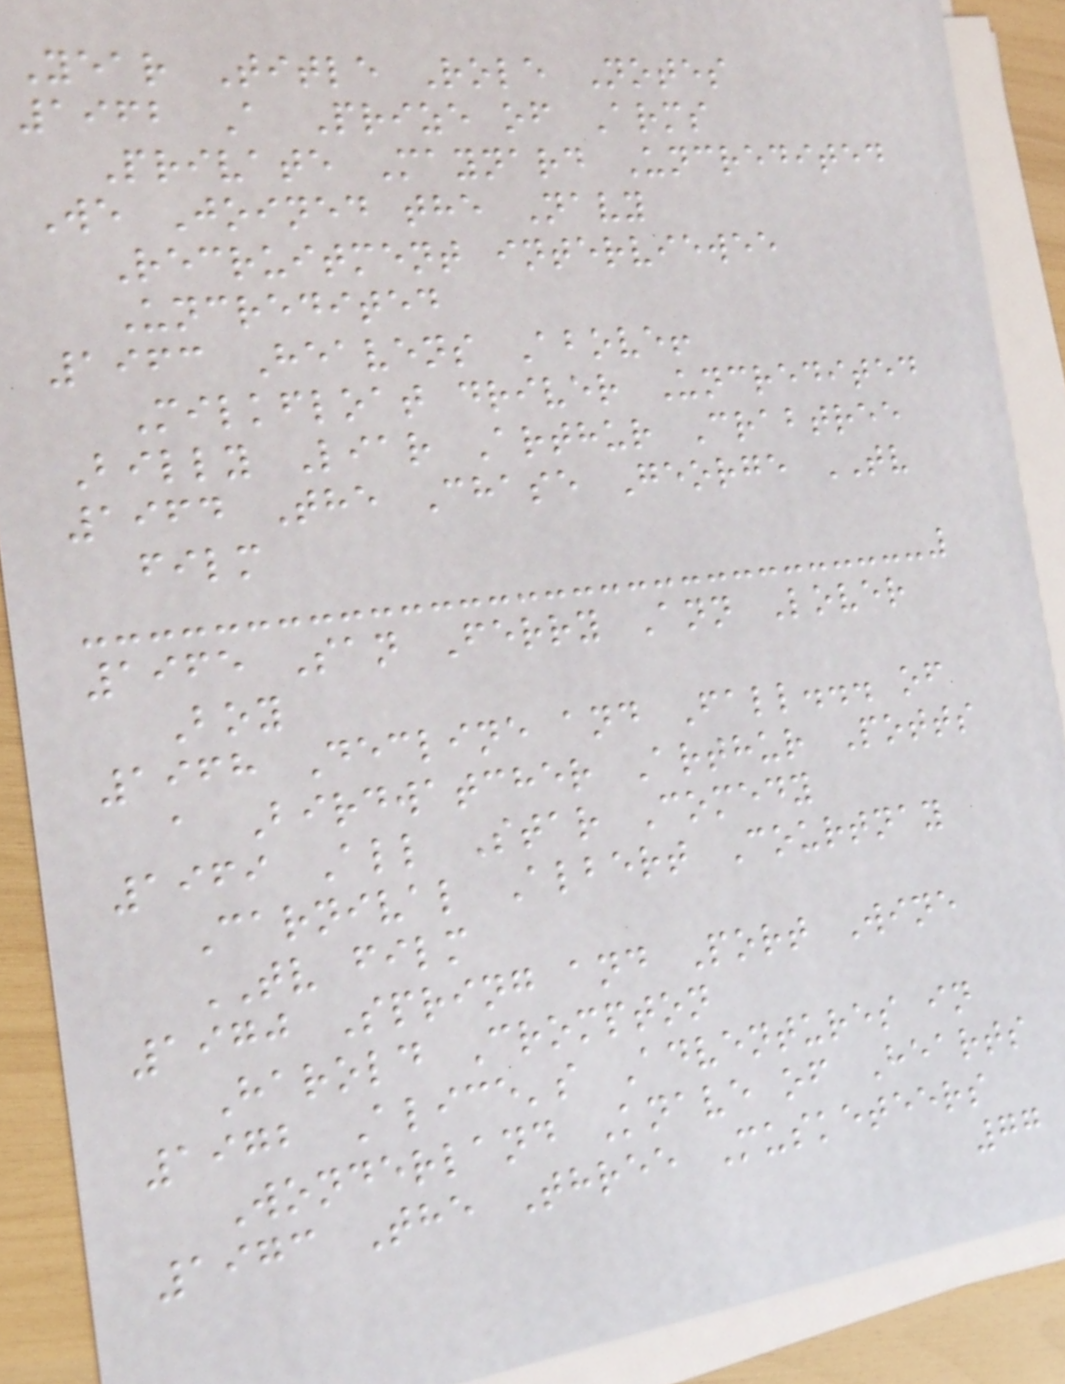Year Title Role Notes
1962 A Prize of Arms
Private Maynard Uncredited
We Joined the Navy
Recruitment interviewee
Uncredited
1963 Heavens Above!
Milkfloat driver Uncredited
Billy Liar Arthur Crabtree
1964 The Chase George TV
film
1965 San Ferry Ann Lover
Boy
1968 Decline and Fall... of
a Birdwatcher Arthur Potts
1969 All Star Comedy
Carnival Albert Courtnay
TV film
1970 Spring and Port Wine
Harold Crompton
1972 Alice's Adventures in
Wonderland Knave of Hearts
1973 The Three Musketeers
77
